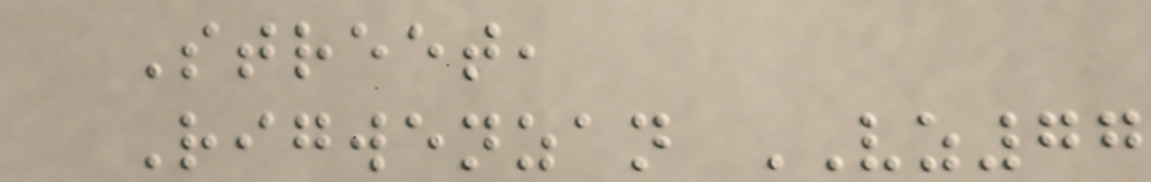Street,
Rigwenzan VZ77
